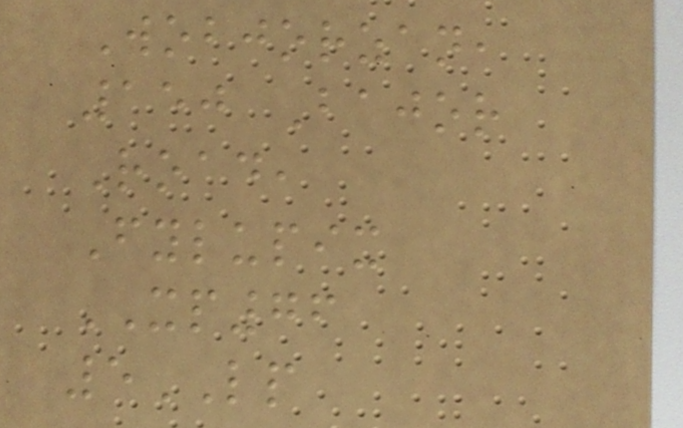Wobjorzan,
150 Bajor
Road,
Fylupix
XP76
5LP
